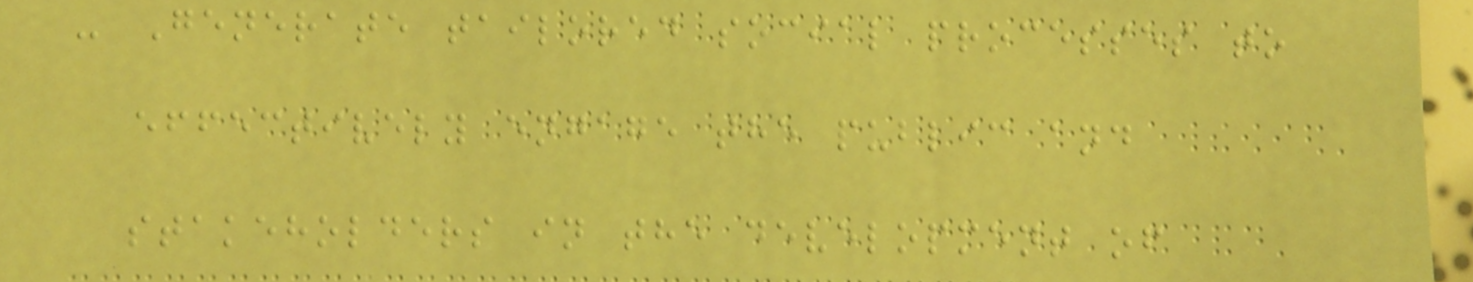- Generate tailored social processes to
effectively engage the public and
stakeholders in the development of
